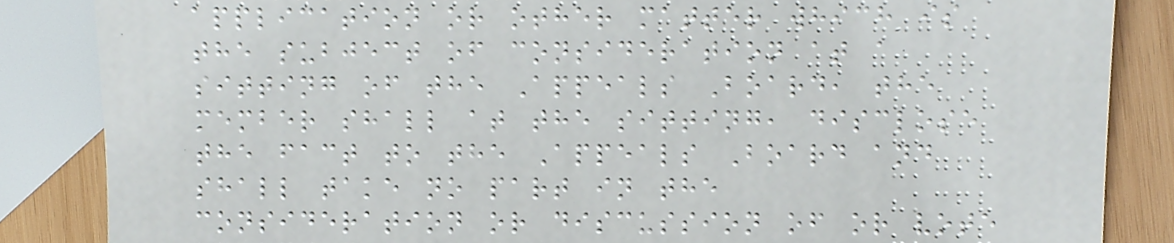application or other matter which is
the subject of consideration at a
sitting of the Appeals Board, the
member shall at the sitting, disclose
the fact to the Appeals Board and
shall take no part in the
consideration or discussion of or vote
